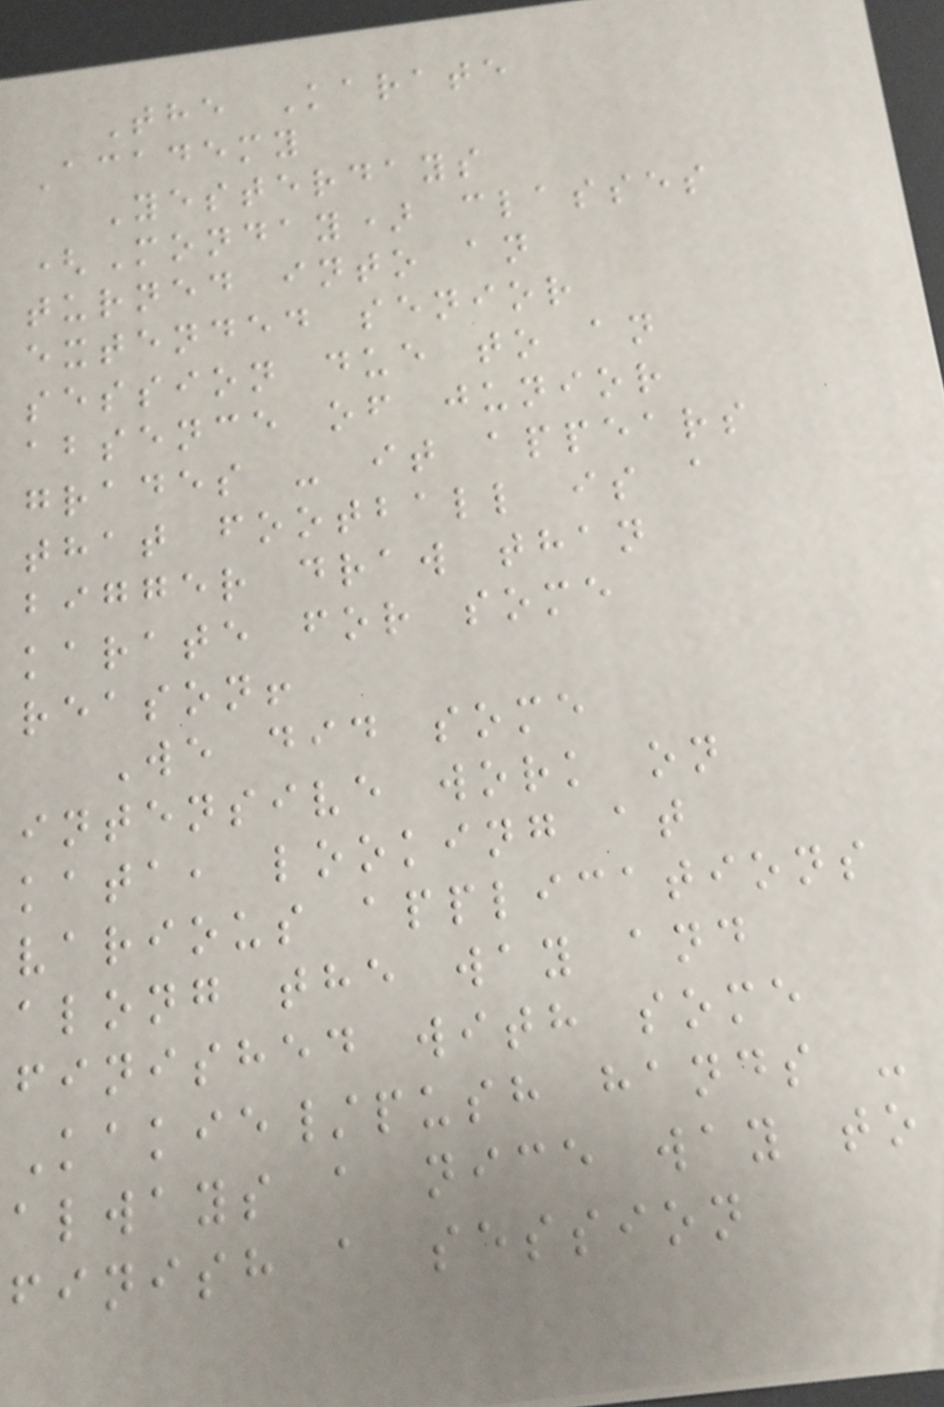The Karate
Academy
Yesterdays
(Monday) classes
turned into an
extended senior
session due to an
absence of junior
grades - it appears
that football is a
bigger draw than
karate for some
reason!
We did some
intensive work on
kata, looking at
various applications
along the way and
finished with some
Kakie/push hands -
always a nice way to
finish a session
